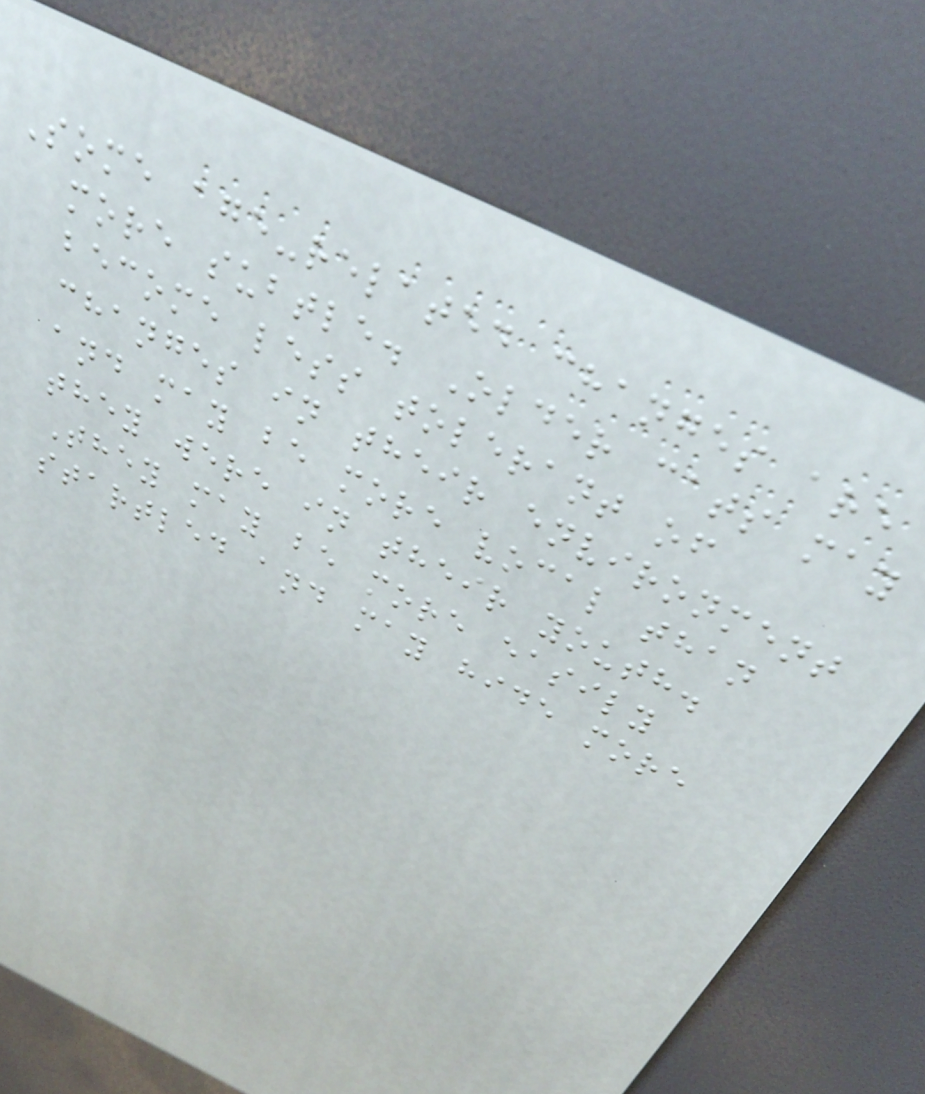Some age-related changes are
more subtle. Older cats may
become less tolerant of
changes in their environment
and may be more vocal than
they were in their youth.
They may be more easily
startled and may hide more
